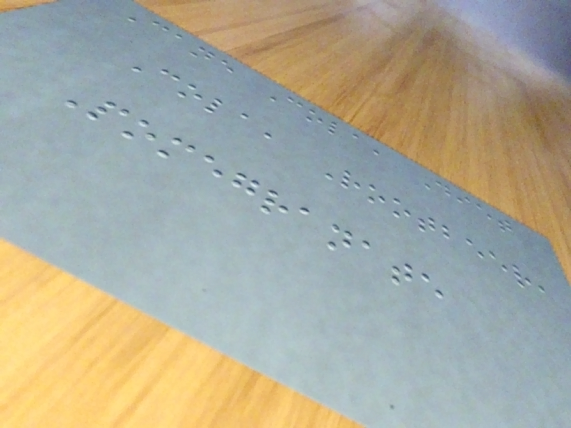Cane Cola, Diet
Cola, Rootbeer,
Pomegranate
